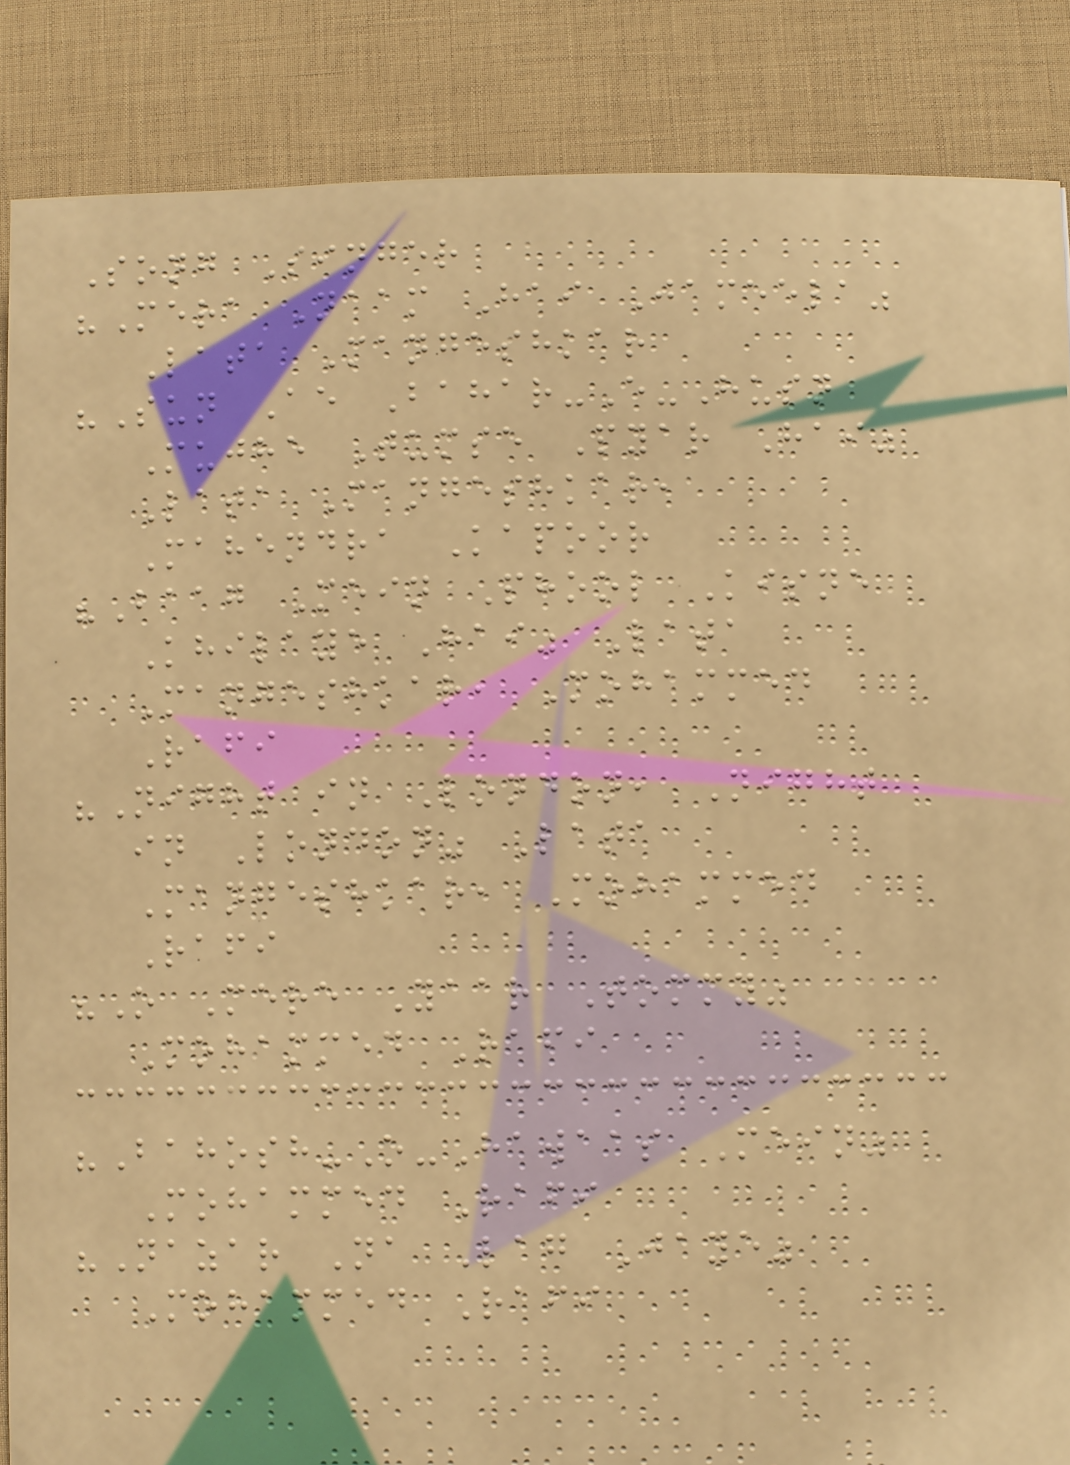Song Singer
"Mera Naam Hai Jameela"
Lata Mangeshkar
"Sun Ae Bahar-E-Husn
Mujhe Tumse Pyar Hai"
Lata Mangeshkar,
Mahendra Kapoor
"Baag Mein Phool Kisne
Khilaye Hai" Lata
Mangeshkar, Mohammed
Rafi
"Night in London, Night
in London" Lata
Mangeshkar, Mohammed
Rafi
"O Mere Yaar Tommy"
Mohammed Rafi
"Bahosh-O-Hawaas Mein"
Mohammed Rafi
"Nazar Na Lag Jaye"
Mohammed Rafi
